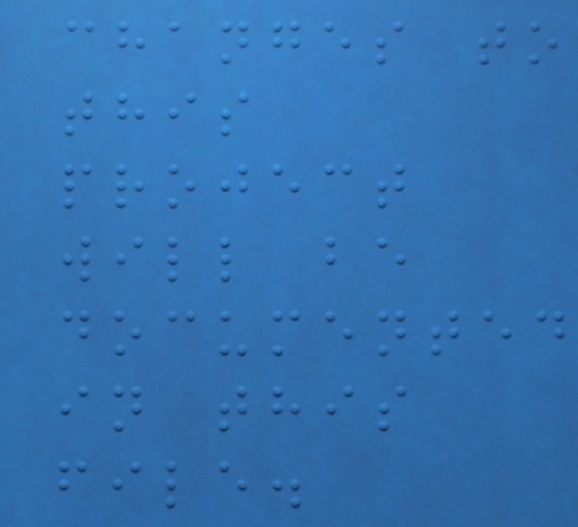changes to
this
project
will be
documented
in this
file.
